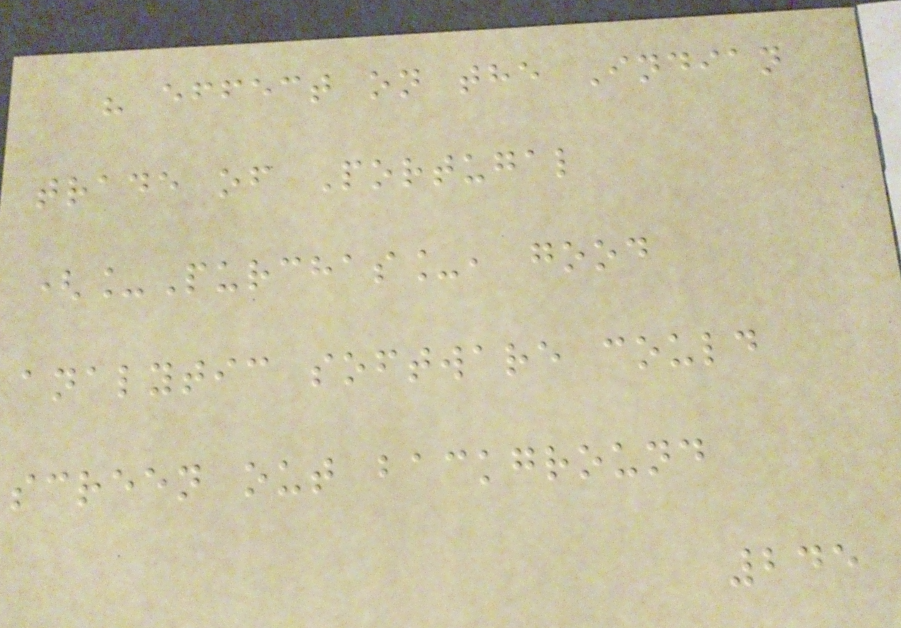" effect on the Indian
trade of Portugal
(_Purchas_, good
analytic software could
screen out background
245
